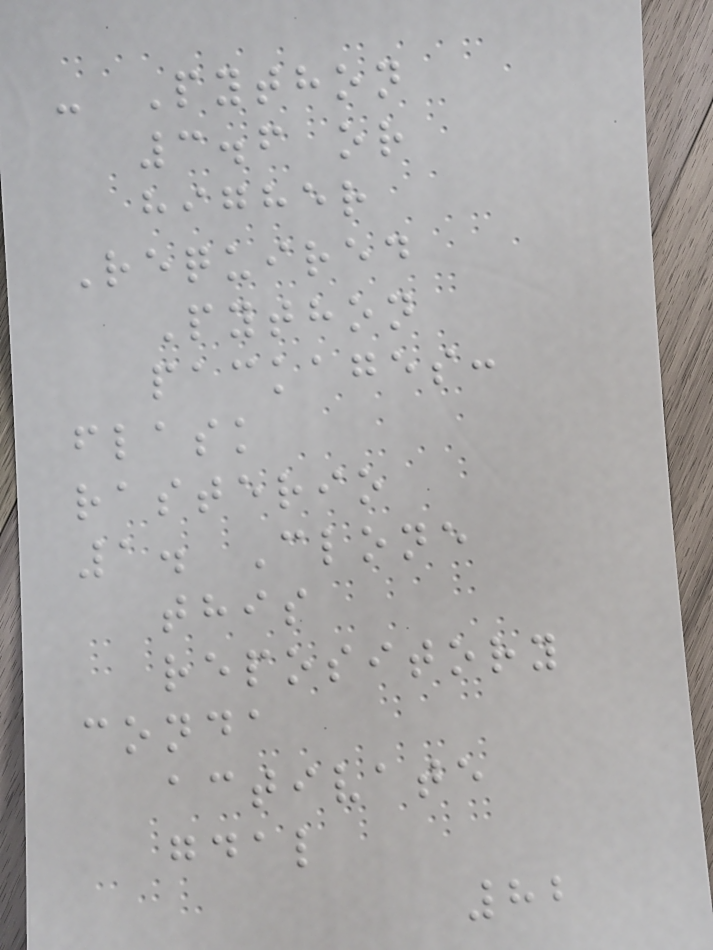- Python
3.6 or
higher
Required
Python
packages:
flask
rasterio
1. Clone
this
repository
conda
activate
gdal
82
